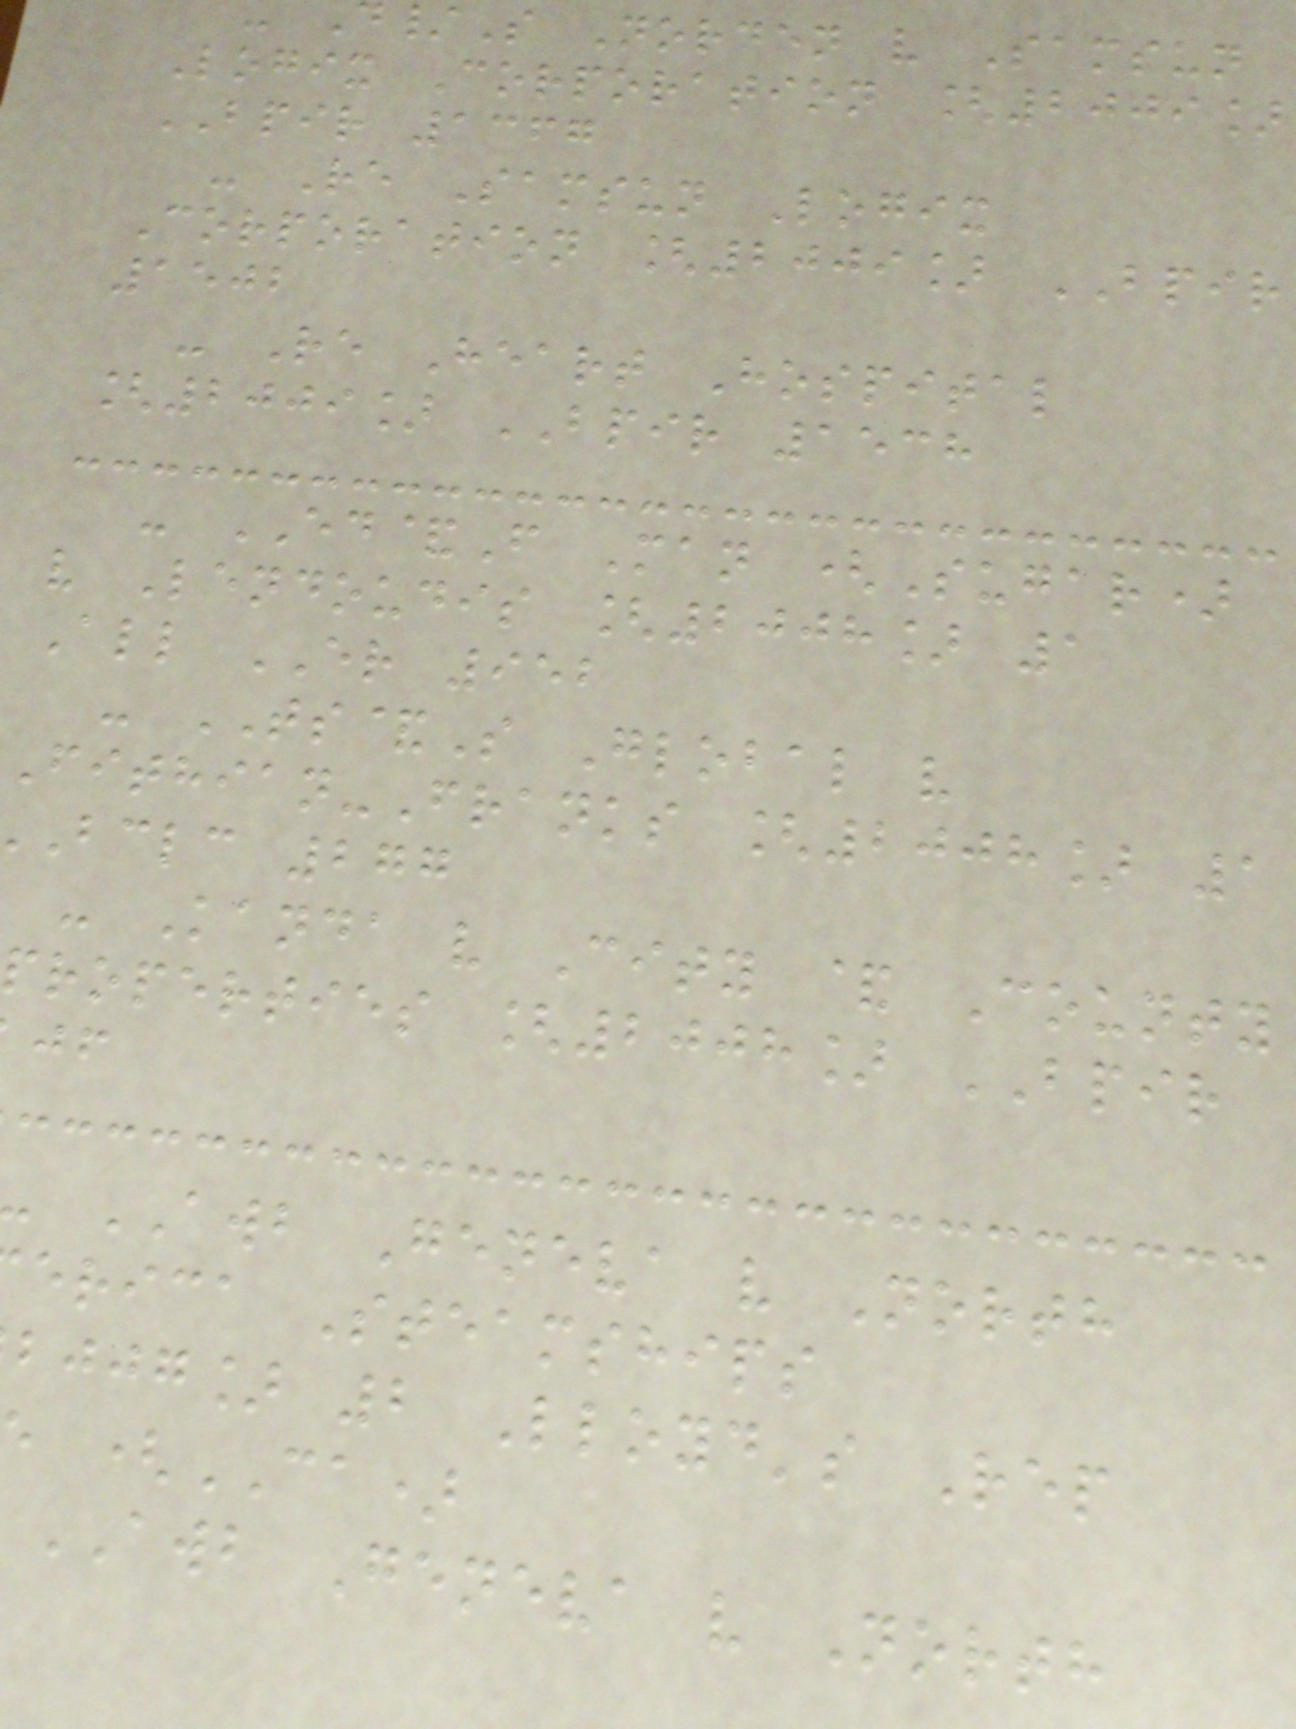/S Norden v Samsun
Logix Corporation [2009]
BPIR 1367
- Re Samsun Logix
Corporation [2009] BPIR
1502
- Re Heart Hospital
[2009] BPIR 1538
- ED&F Man (Sugar)
v Lendoudis [2008] 1
All ER 952
- TS&S Global v
Fithian-Franks [2008] 1
bclc 277
- Kanda v City & County
properties [2008] BPIR
AWB Geneva v North
erica Steamships
bjjg] 2 Lloyd's Rep
(CA)
AWB Geneva v North
